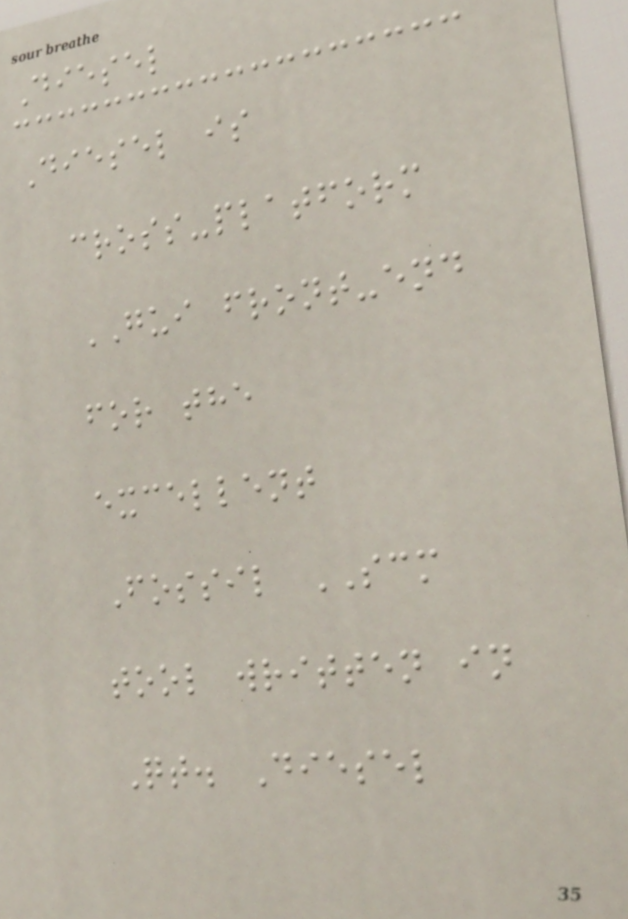Diesel
Diesel is
cross-platform
GUI front-end
for the
excellent
Fossil SCM
tool written in
Qt. Diesel
